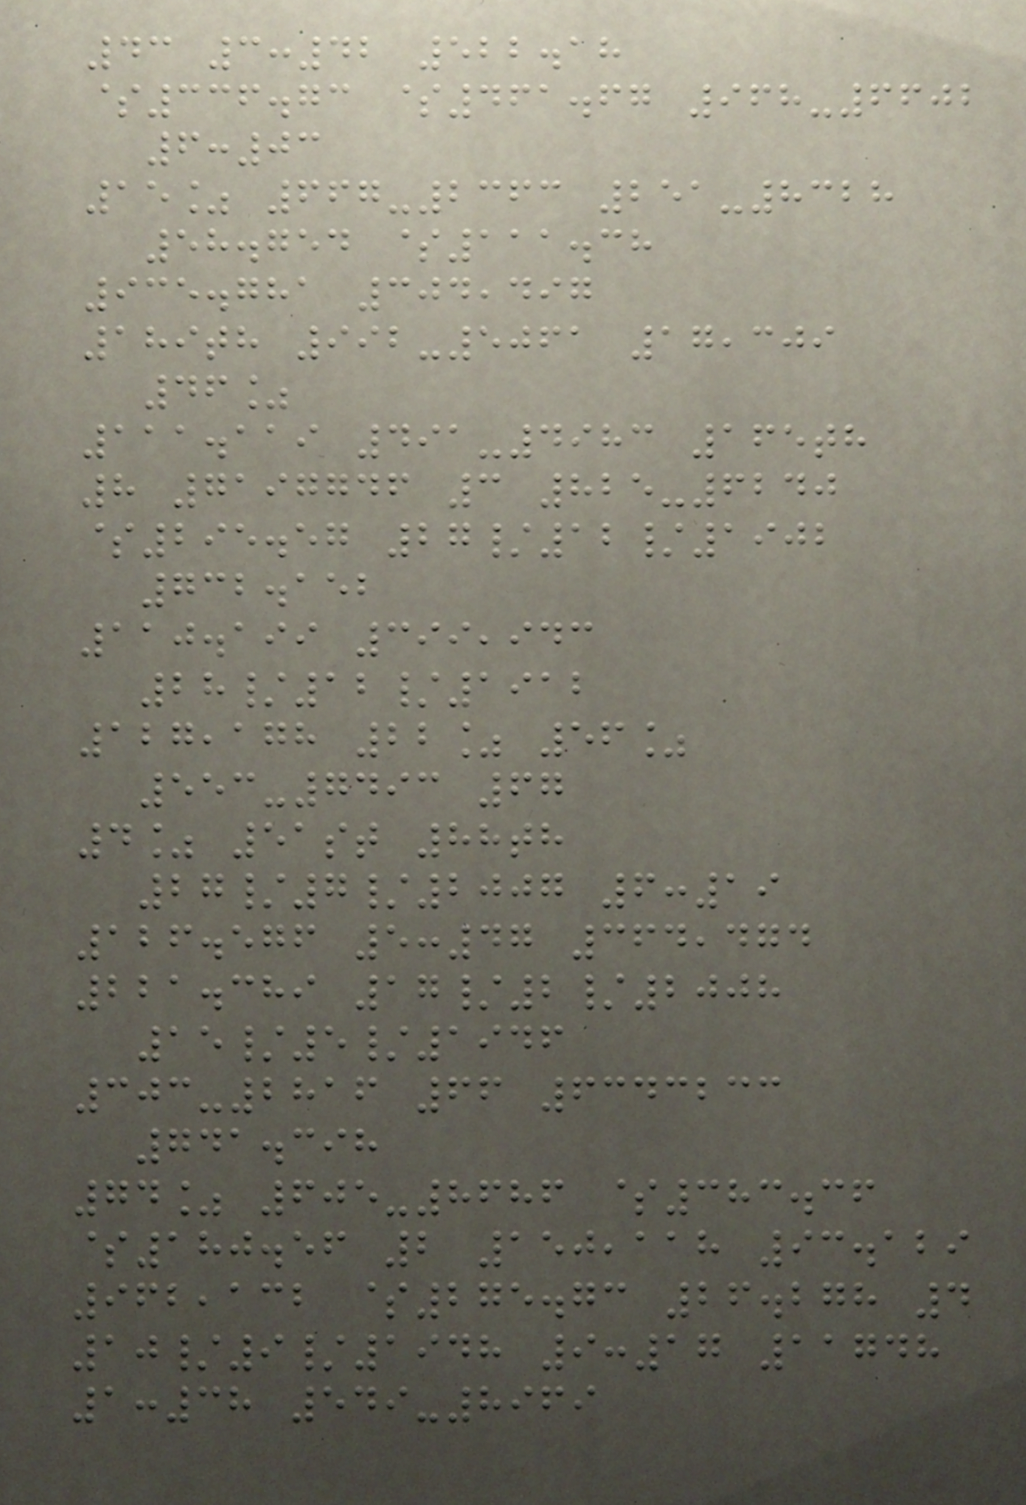43 3:42 522.18
$336.73 $461.67 968-6602
6:03
15% 667-2363 251-8328
58.754 $111.38
935.781 304,497
189th 992-5061 17,309
46%
111.119 491-4983 165th
8 7197746 3 825-6240
$295.57 27/12/1902
732.152
110.199 399,943
28/12/1912
127,178 22% 56%
553-7493 67
4% 51st 88th
27/7/2007 6:19
126.576 5:47 364,474
221.389 17/2/2008
15/5/1946
303-2816 66 6343233
741.398
74% 605-8686 $383.36
$180.56 2 150,118 93.129
962,132 $275.73 26.278 4
10/9/1948 9:17 11748
1:38 549-8969
